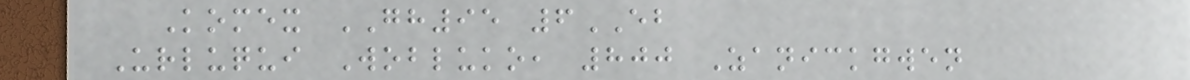Komex GH95 6EB
Urluqui Wobluko, 800 Zanickgwen
